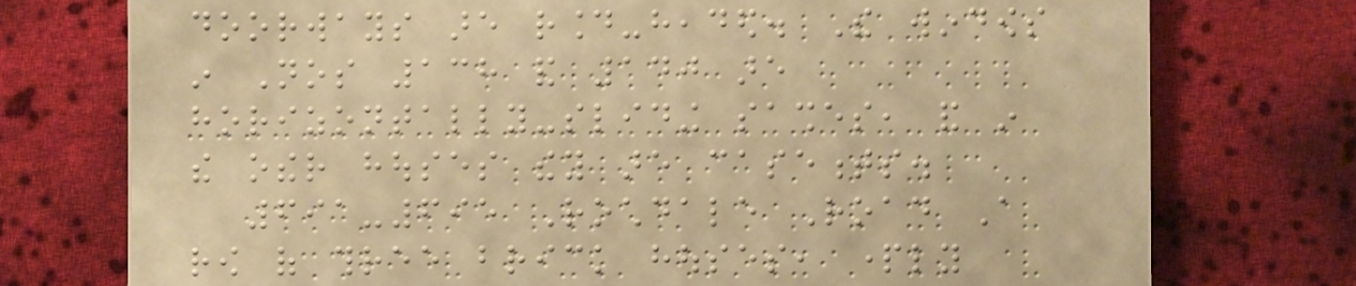doorways are round-headed. The windows
in Nos 138 and 140 are
horizontally-sliding sashes, and in
the other houses they are casements.
691-695 Rochdale Road A
row of three brick houses, partly
